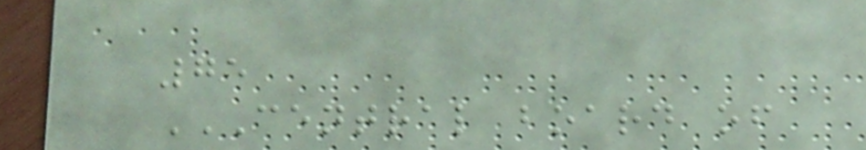75
CENTRAL BOARD OF
